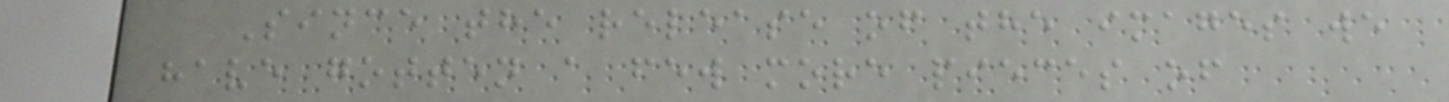Since the release of the images we
have gotten a few more pieces of
